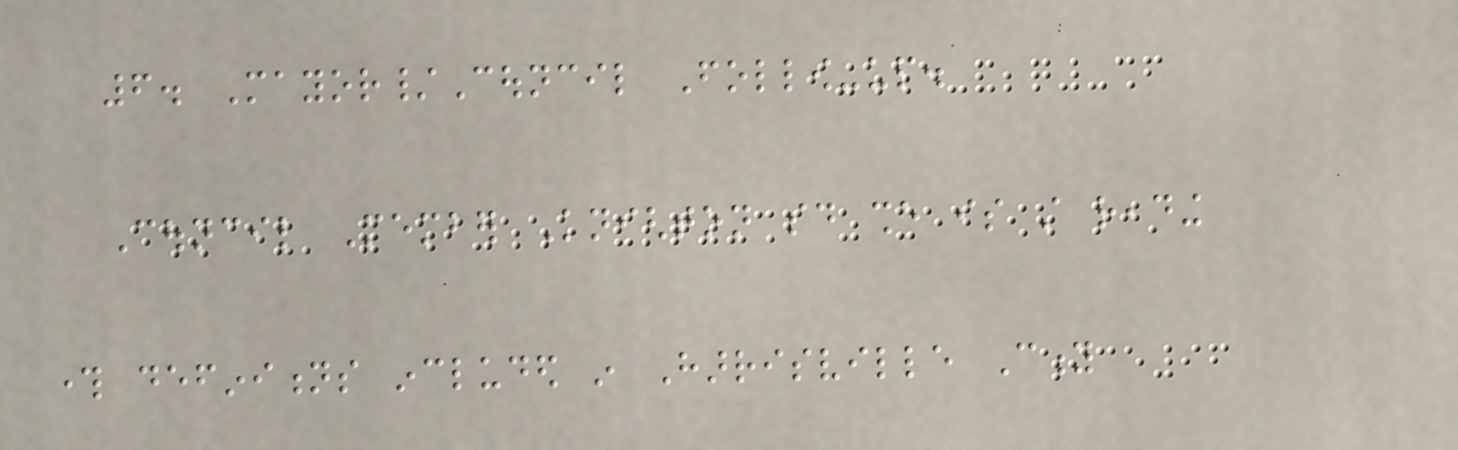6. Mayor/Council Follow-up.
Council Member Knighton said she is still reading
through definitions included in Harrisville City
